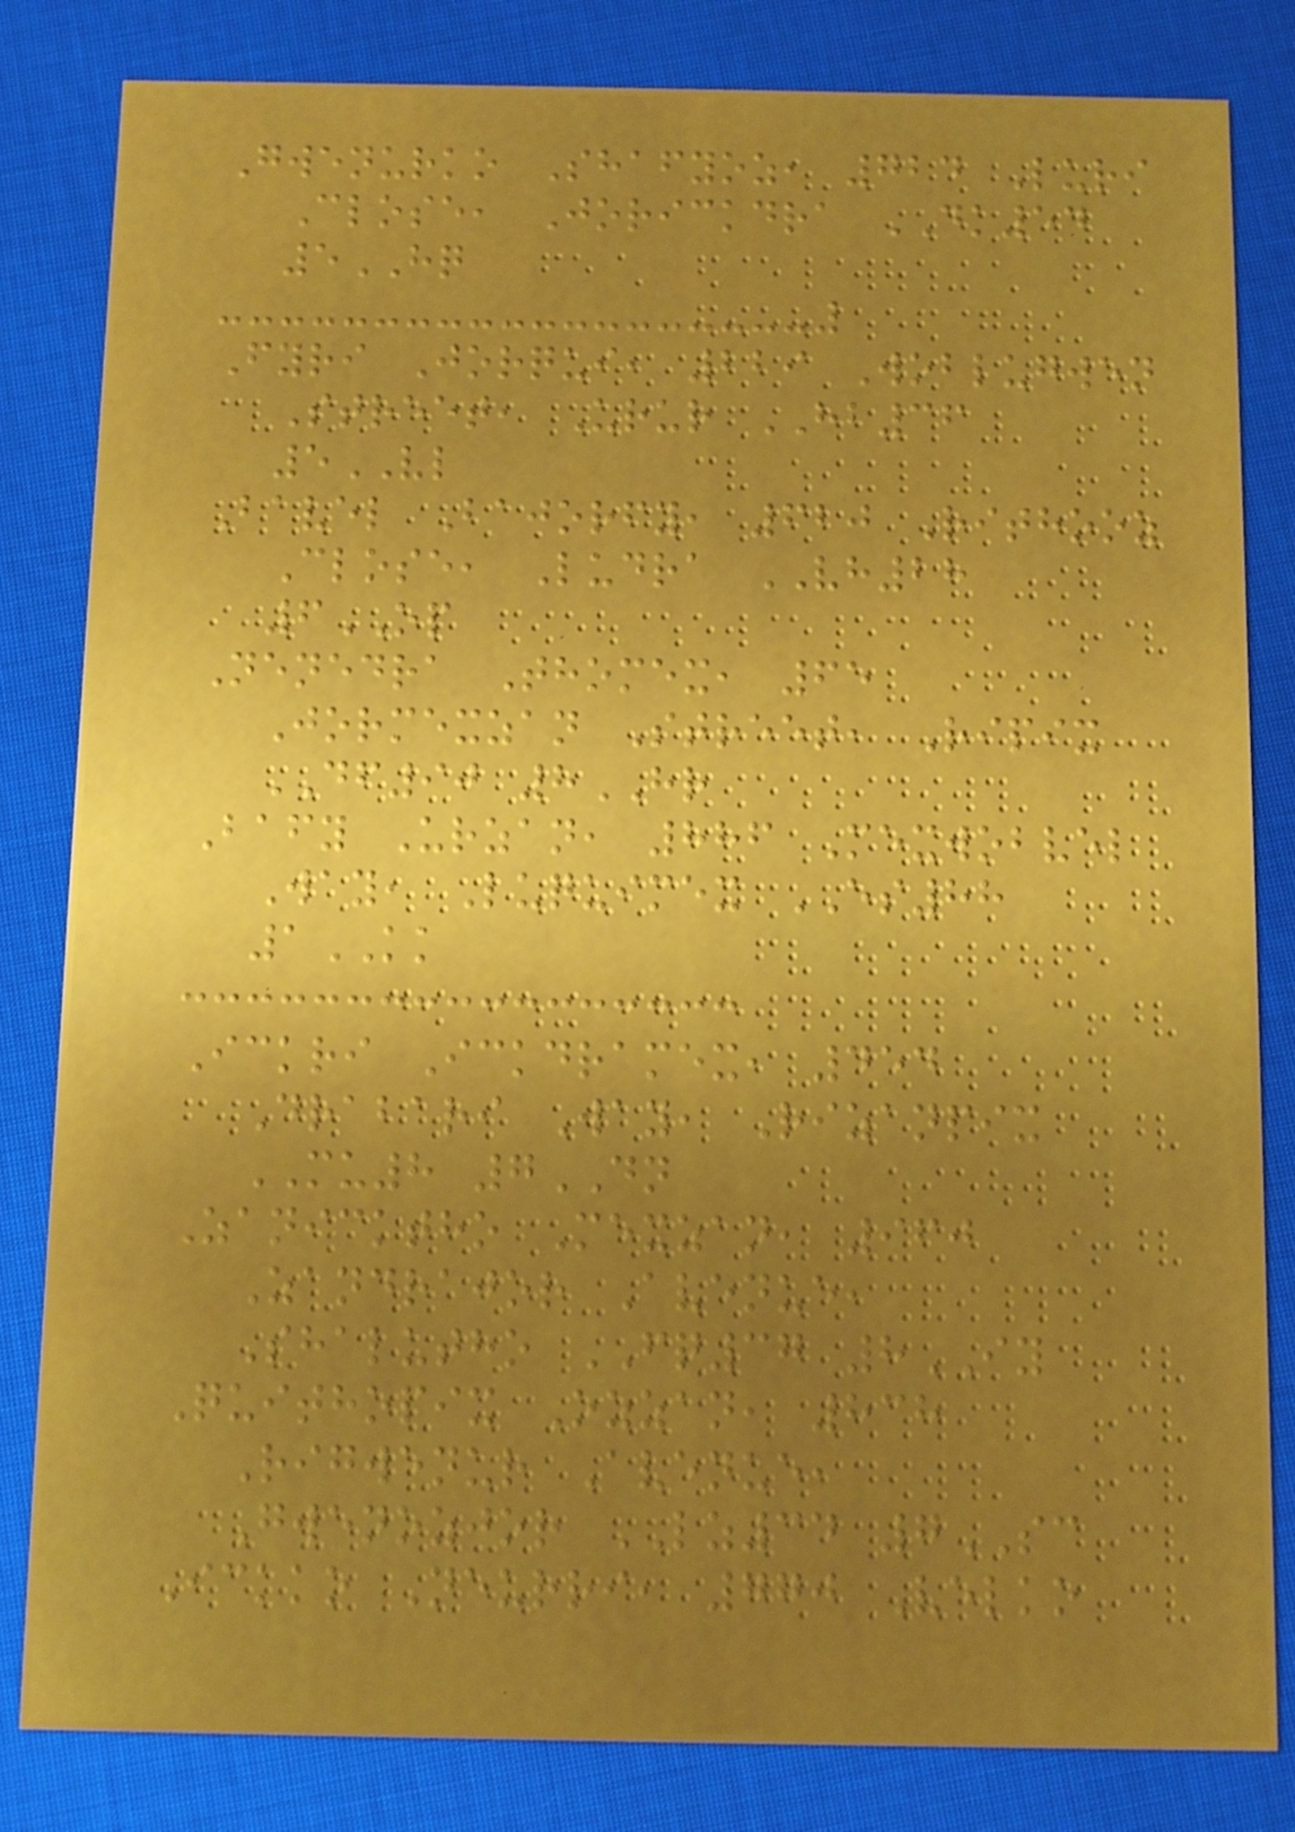Gwenurko Shafyoz, 724 Luri
Close, Jorickdra DK54
5HQ
Fyri Jorqui, 229 Woblugwen
Street, Urur HB36
5VL
Bavel Bajorfy, 620 Rithooz
Close, Ludra VH28
6OP
Nenedra Thomex, 65
Jormexzan Street, Ripix
DF90 8HR
Bafy Urzan, 886 Mexwobvel
Way, Luquimex ES88
1KK
Ickri Ickdramex, 454
Drabari Way, Rizanpix
MU8 7DN
Zanicktho Mexzan, 960
Zandrajor Avenue,
Shalutho FQ37 8IY
Quithopix Ozzan, 838
Rigwenur Avenue,
Gwenozjor LZ34 7SC
Ickko Neurri, 770 Velko
